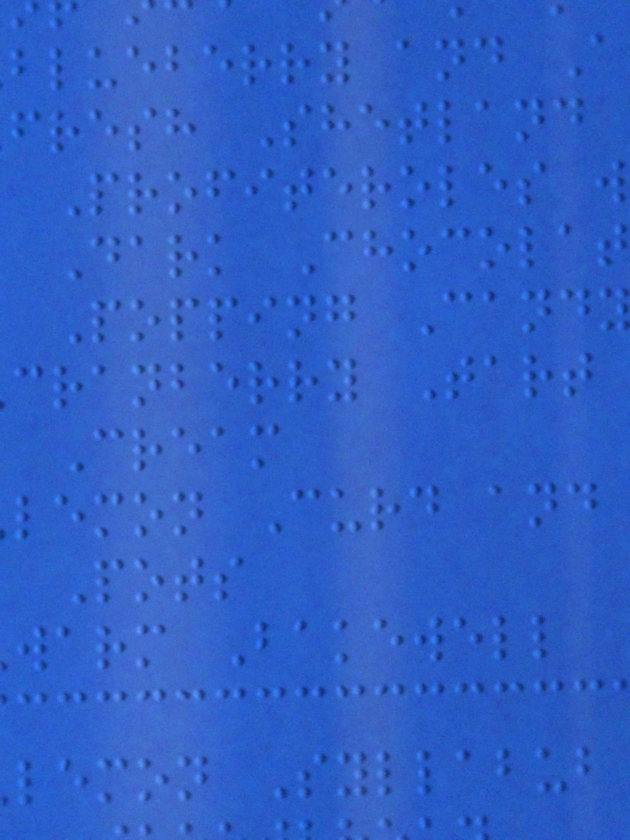blueberry and A
fresh Shetland
Profiteroles w
Dark Chocolat
Popping Candy
cranberry Tart
Cream
lemon Curd and
Pots
warm Bakewell
lemon Syllabub
